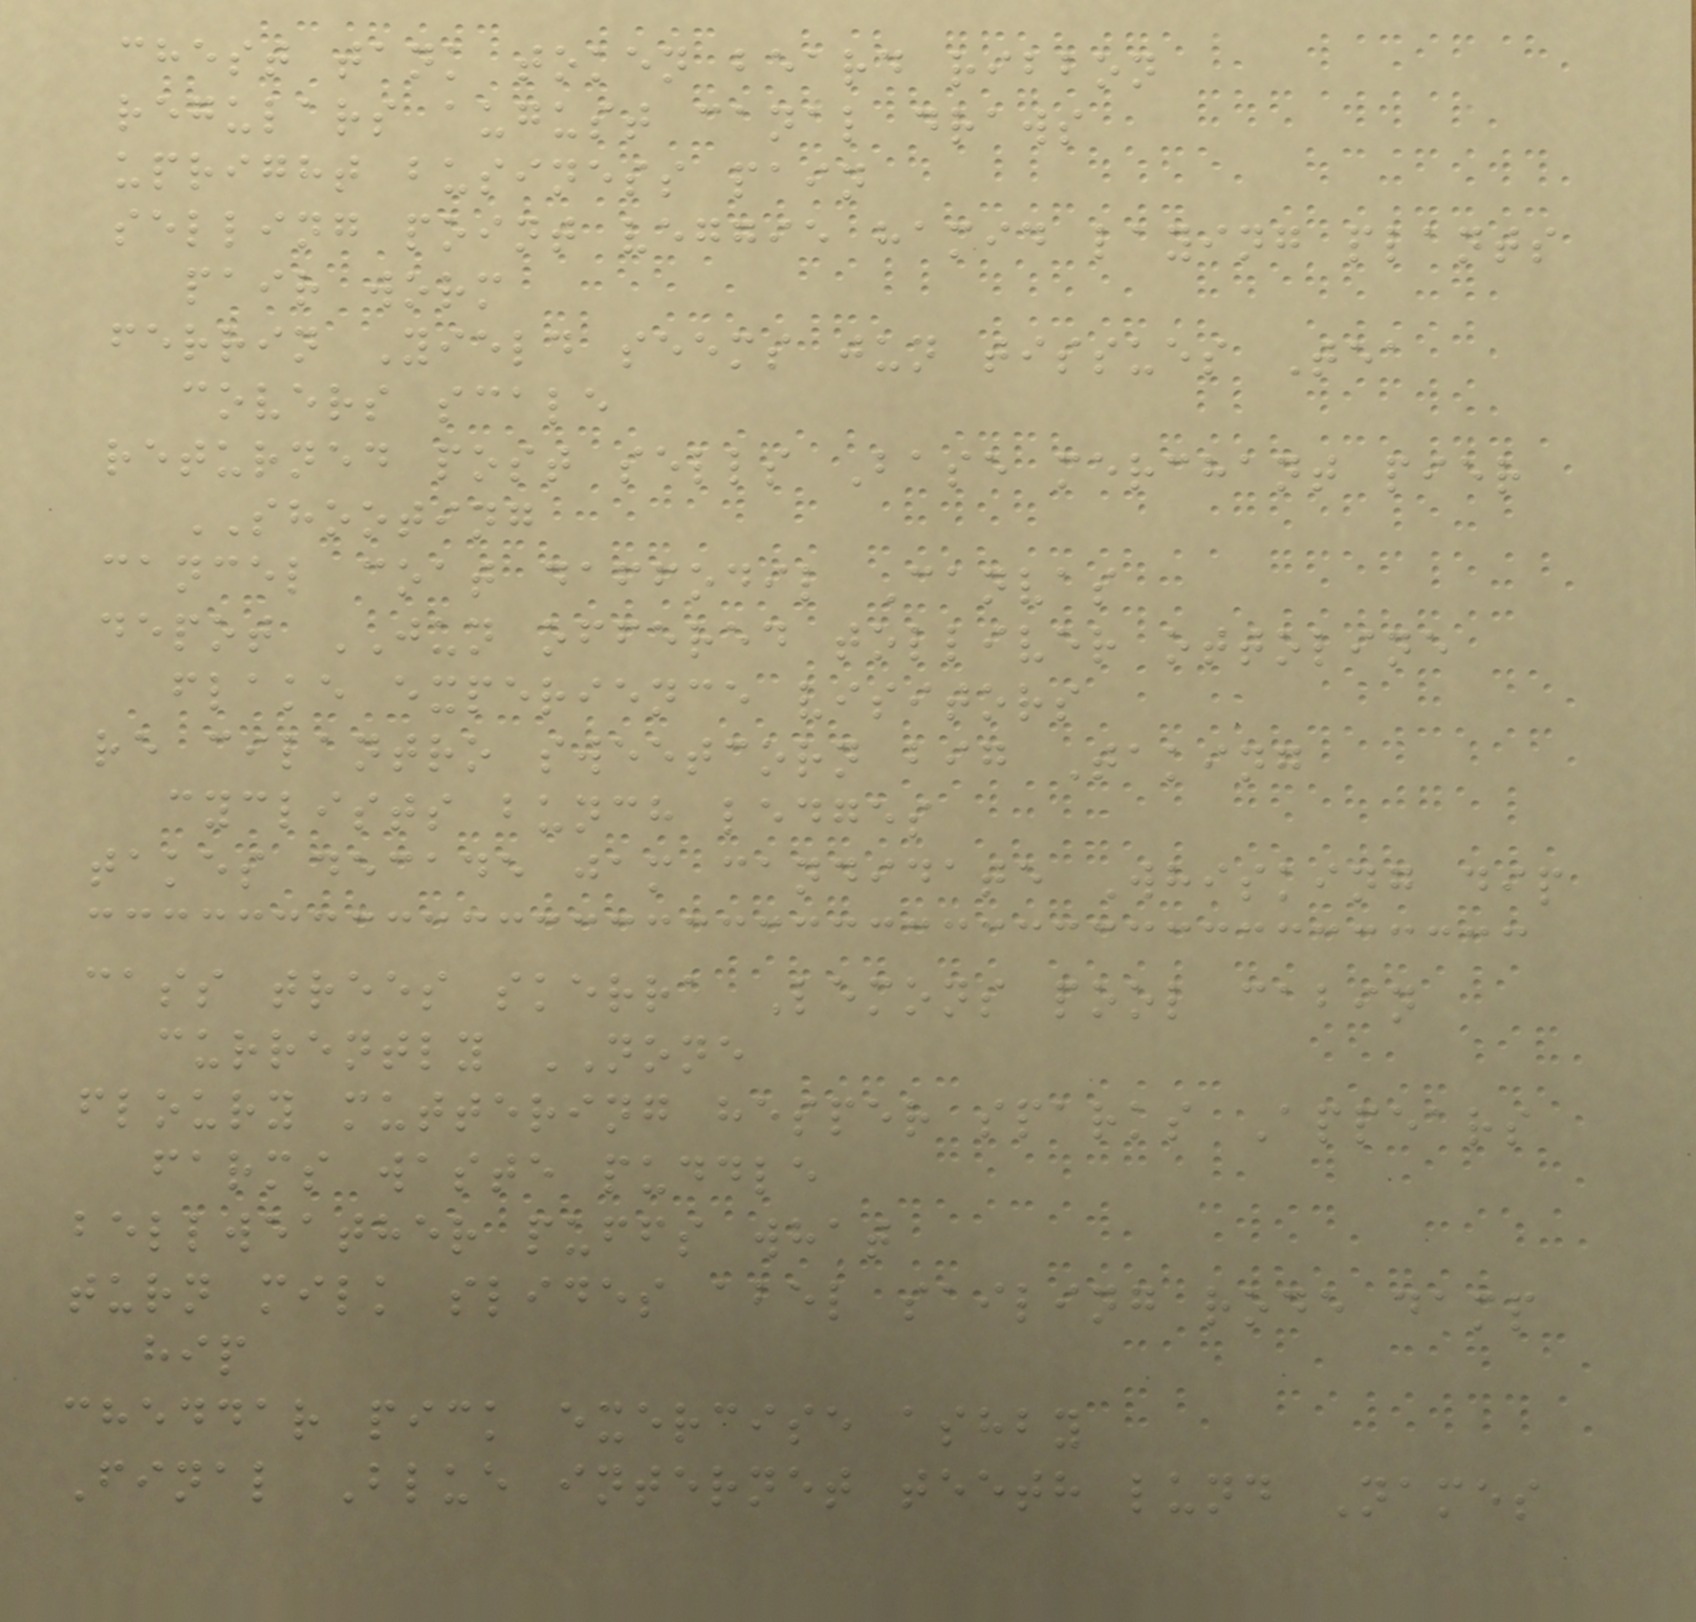chest tank token beard ribbon
regulars august canal draws
upright business pain
selling point veggie hamid laying plants
pair worm
ferrin Yield seems jun tissues Tea
covers scale
returned post sells Base merchant pier
SHOOTING
cancel coat daffodil Canvas
depot JUN offered tolliver ottoline
flake experience visitors
re cilantro sweetcorn big Taking
cyclists bunch ledges
takes decade jam candidate Whisking dip
cass trees skerra Lemons pool cabin
currently NONE
floury muttering hesper sparks Appears
farms waste puddle
bellweather puffs what
turn milk slides abel sailing rode damp
hip
cheddar pick exercise ashby
Final Blue internet teeth lund Names
